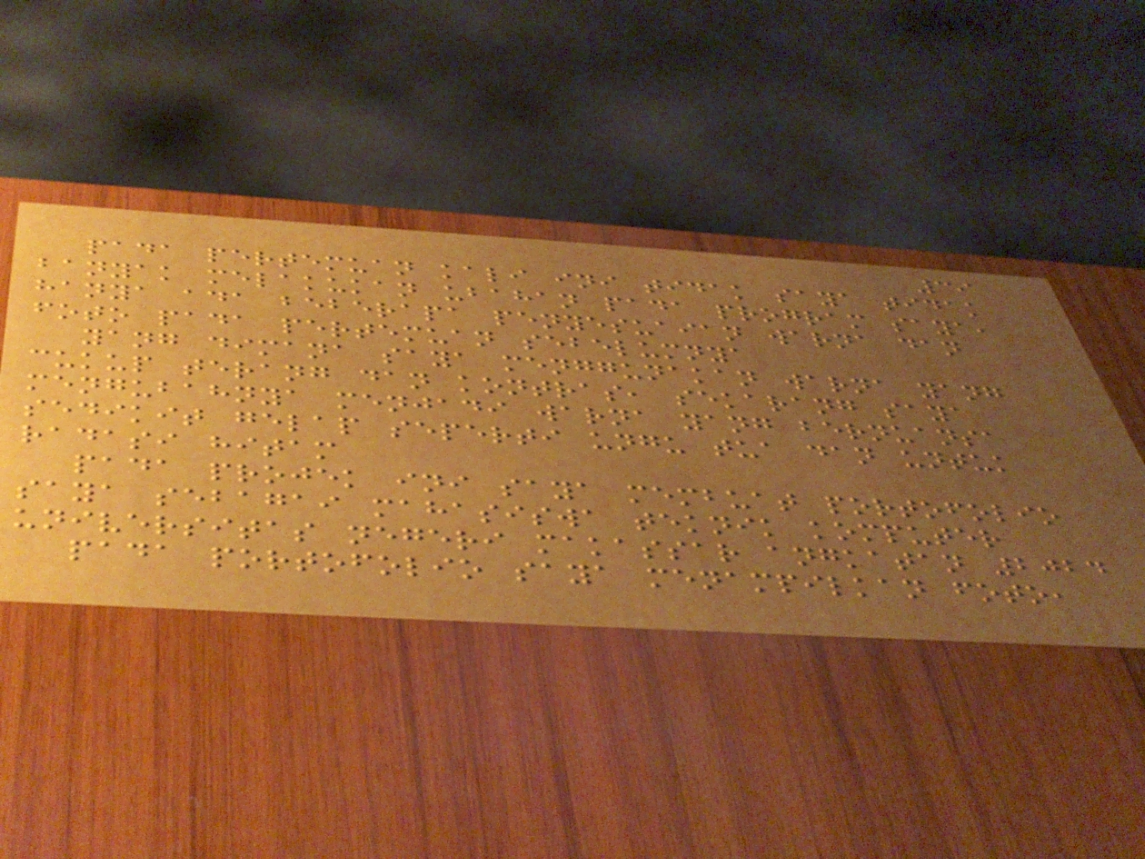39
pada pertemuan kali ini tidak saya tidak
banyak melakukan ubahan pada program saya,
hanya ada beberapa penyesuaian warna dan
foto pada pertemuan sebelumnya
yang dimana saya menggunakan warna yang
cukup terang dan kontras, sekarang saya
mengubahnya menjadi warna yang bernuansa
sedikit gelap seperti ungu tua dan untuk
radasi hitam
pada projek ini saya membuat portofolio
saya sebagai mahasiswa teknik komputer
universitas negeri makassar angkatan 2024
pada portofolio saya menampilkan foto,
